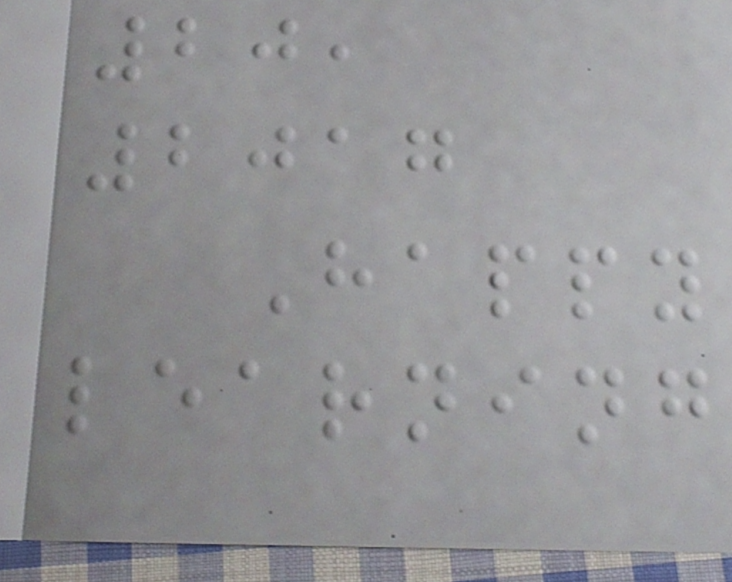20,
2017
Happy
learning
